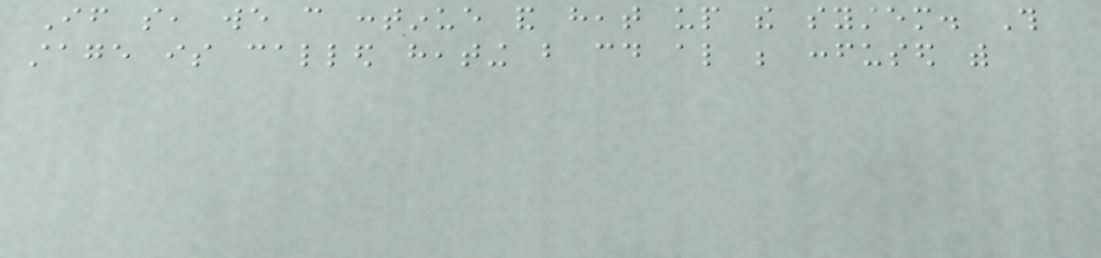If so, we can continue and heat up the system. This
stage is called heating but could also be confused with
